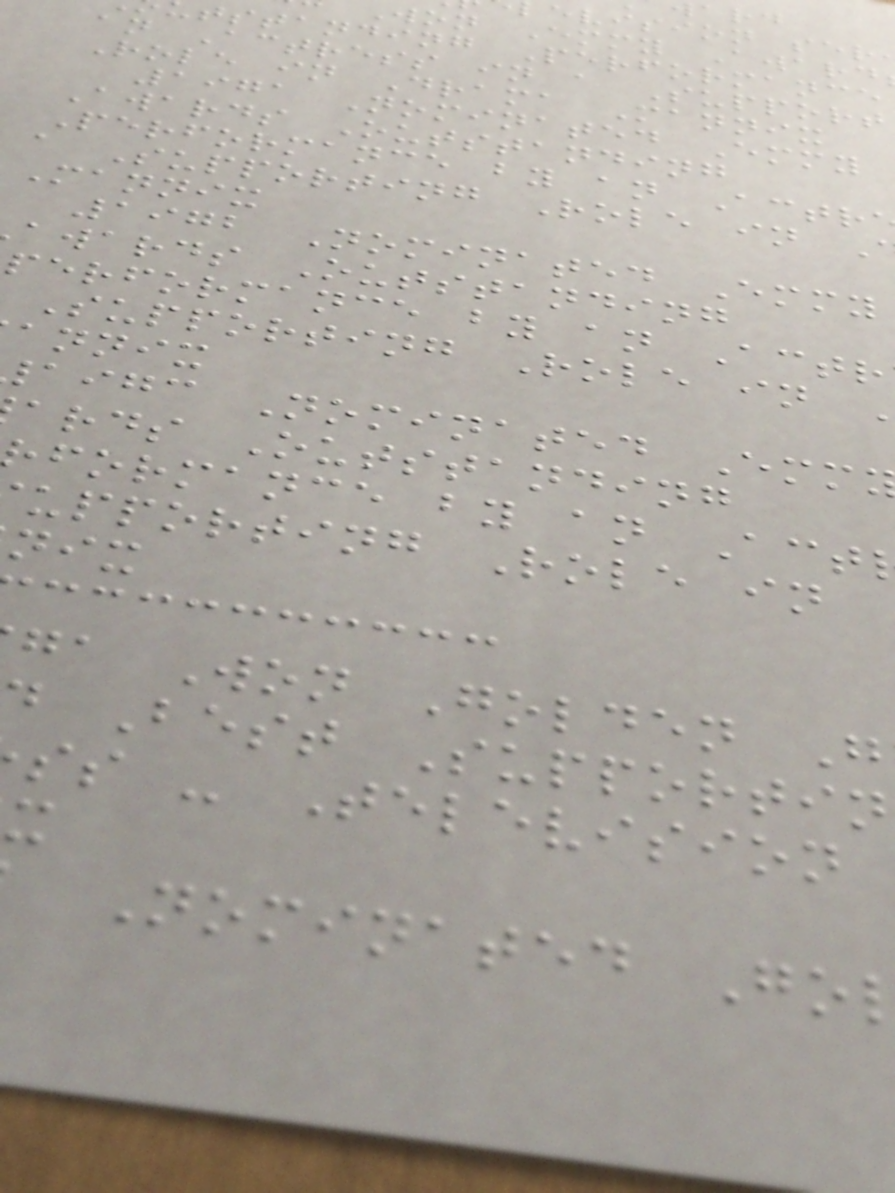evision ser
won Emmy Award
tstanding Performance
an Actress in a Support
Role in Drama Mannix
1971 Nominated Emmy
Awards Outstanding
Performance by an Actr
a Supporting Role in
Mannix
1972 Nominated Emmy
awards Outstanding
performance by an Actr
Supporting Role in
annix
aigc Nominated Emm
ards Outstanding
formance by an Act
upporting Role in
ga Won Golden G
Best Supportin
ss - Television
Nominated Go
